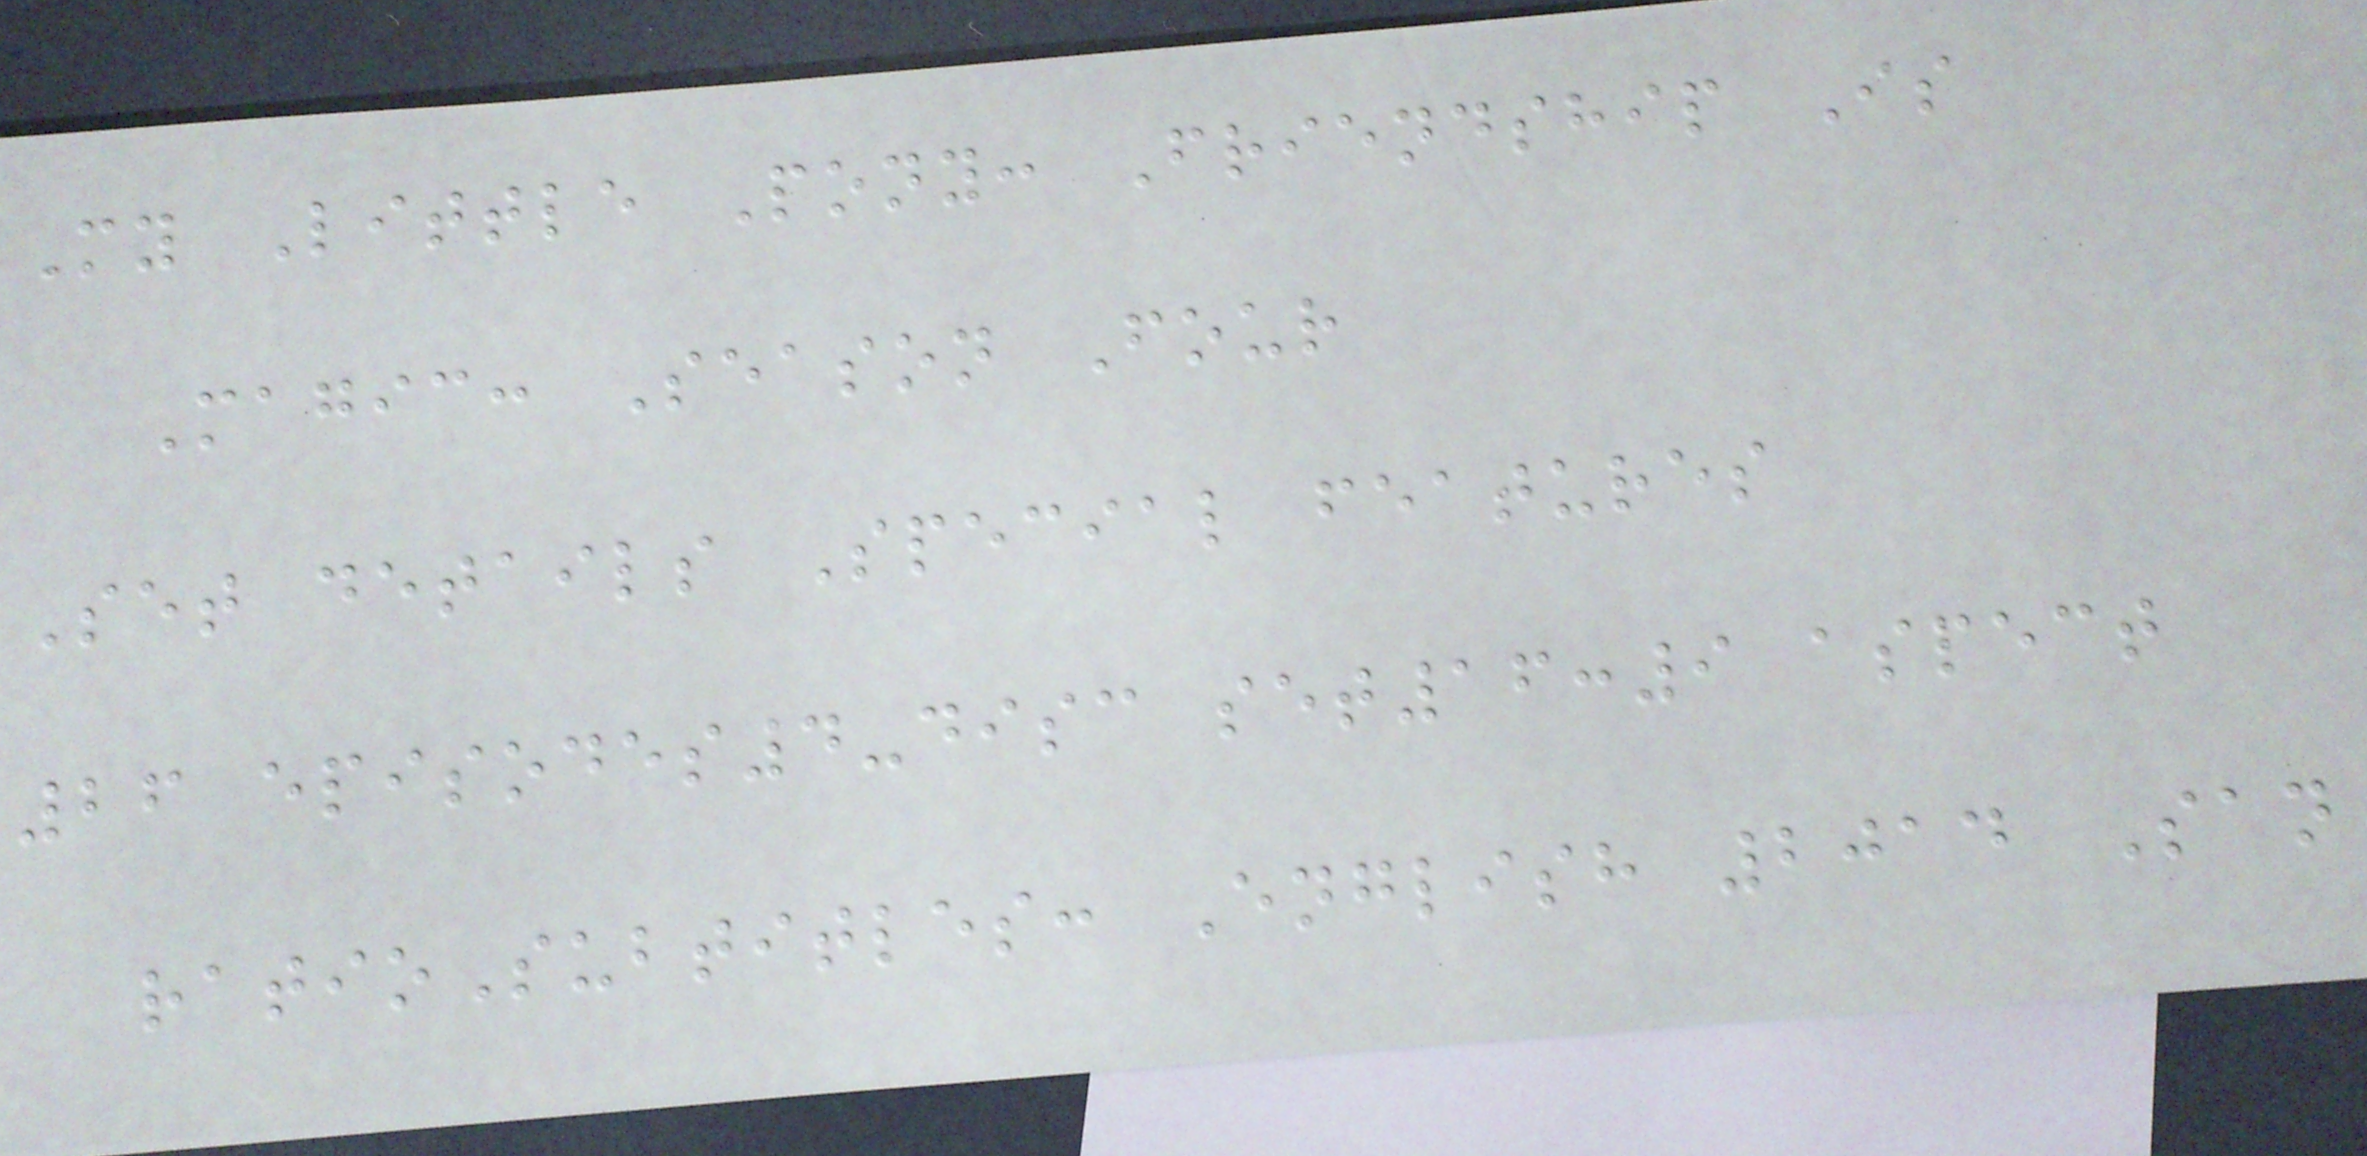My Little Pony: Friendship Is
Magic: Season Four
Set details Special features
26 episodes4-disc set16:9 aspect
ratioSubtitles: English 2014 San
